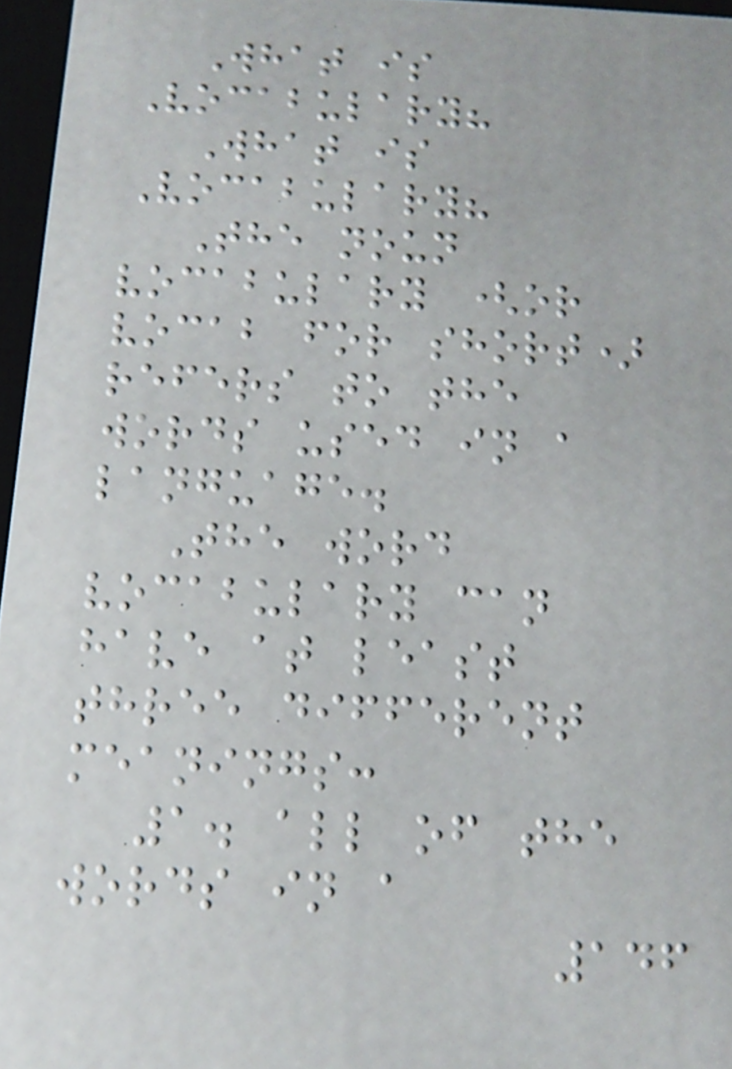What is
Vocabulary?
What is
Vocabulary?
The noun
vocabulary (or
vocab for short)
refers to the
words used in a
language.
The word
vocabulary can
have at least
three different
meanings:
1. all of the
words in a
146
